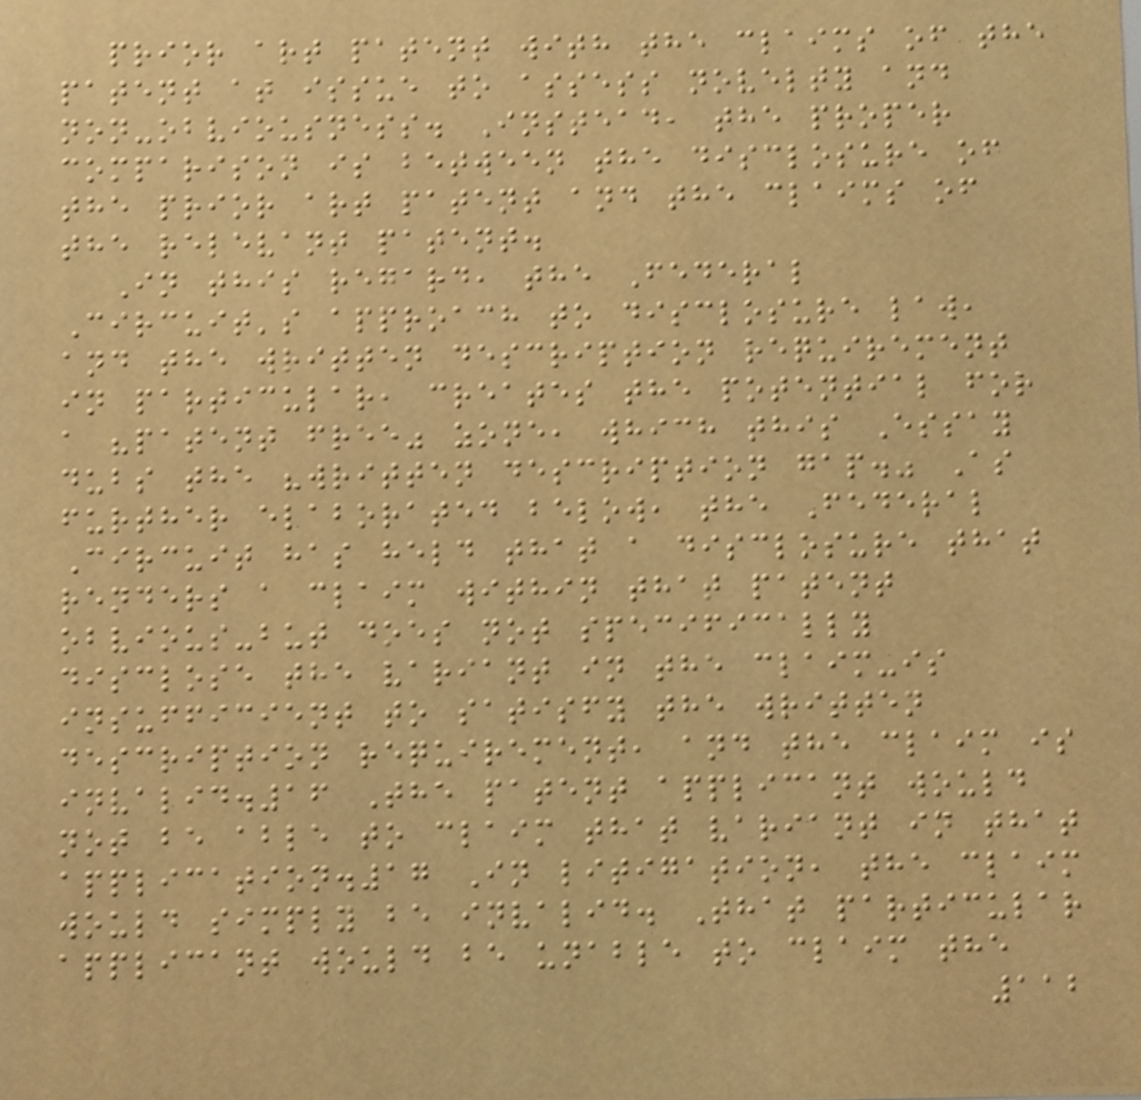prior art patent with the claims of the
patent at issue to assess novelty and
non-obviousness. Instead, the proper
comparison is between the disclosure of
the prior art patent and the claims of
the relevant patent.
In this regard, the Federal
Circuit's approach to disclosure law,
and the written description requirement
in particular, creates the potential for
a "patent free" zone, which this Essay
dubs the "written description gap." As
further elaborated below, the Federal
Circuit has held that a disclosure that
renders a claim within that patent
obvious-but does not specifically
disclose the variant in the claim-is
insufficient to satisfy the written
description requirement, and the claim is
invalid.16 The patent applicant would
not be able to claim that variant in that
application.17 In litigation, the claim
would simply be invalid. That particular
applicant would be unable to claim the
112
